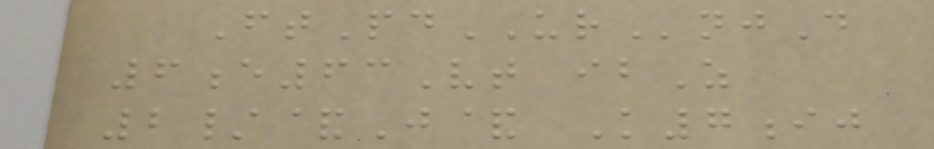FtPdURnjD
6e63Vt ibZ
2/&J& K7ij
